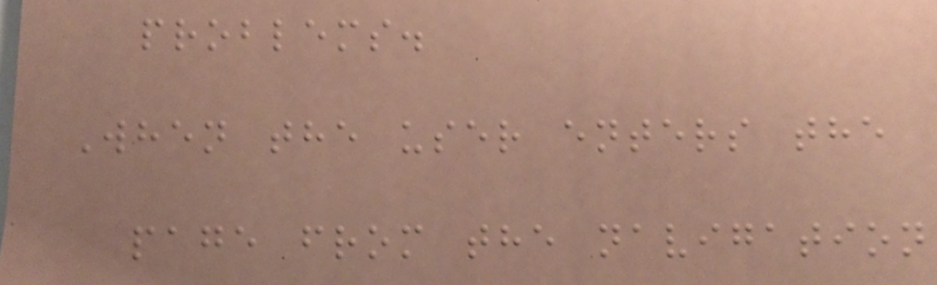problems.
When the user enters the
page from the navigation
